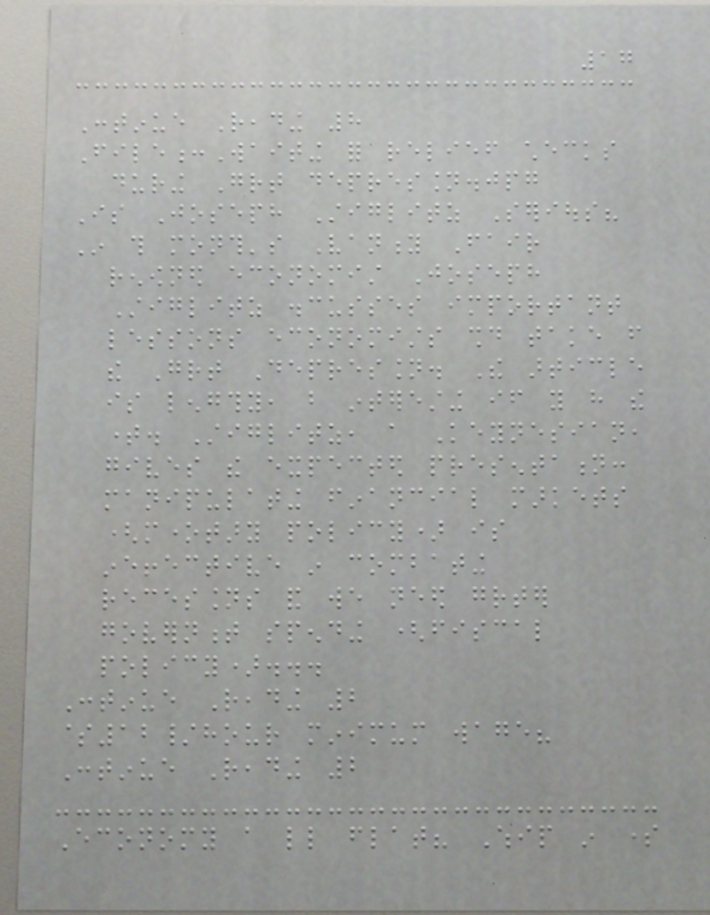17
Continue Reading 8
File:Waiting for relief checks
during Great depression.jpg
Is Joseph Stiglitz Serious?
In this month's Vanity Fair
renowned economist Joseph
Stiglitz discusses important
lessons economists should take from
the Great Depression. The article
is lengthy, but interesting if you have the
time. Stiglitz, a Keynesian,
gives the expected presentation:
manipulating financial markets
(monetary policy) is
ineffective in combating
recessions and we need greater
government spending (fiscal
policy)...
Continue Reading 2
$12/hour minimum wage?
Continue Reading 2
Economy a little flat? Whip in some
